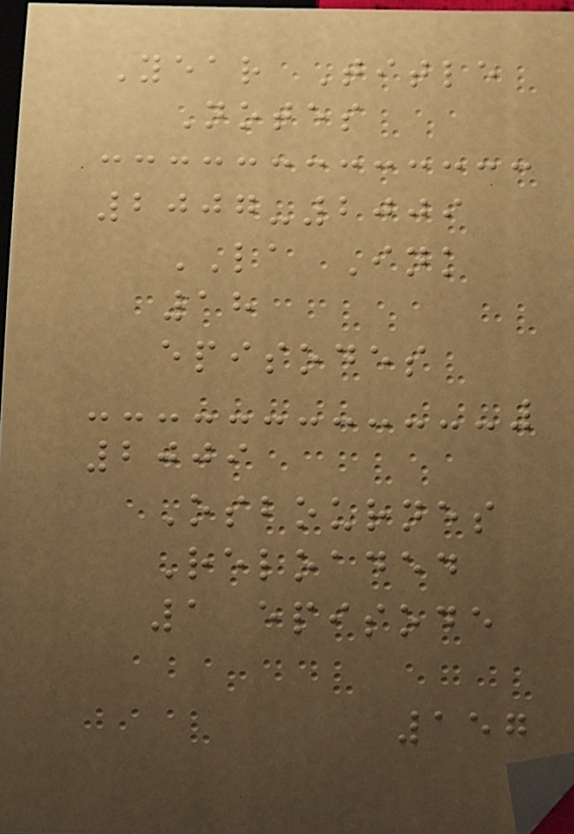Year Title
Notes
2007-2009
LA Ink
18
episodes
2009
Osbournes
Reloaded
1 episode
157
